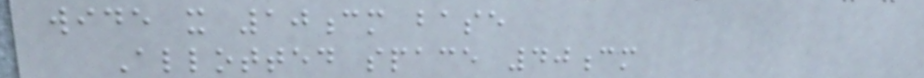wide x 10cm base
Allotted space 40cm
